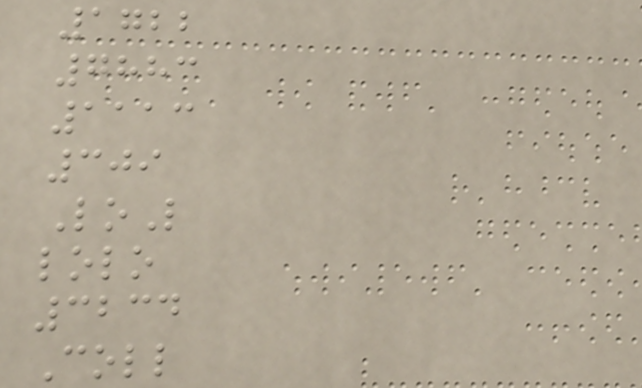1722
7883
1113
309
LoL
lolo
3234
Coll
